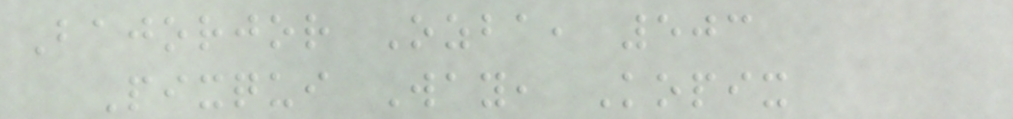Bajorjor Ozba, 503
Pixqui Way, Kopix
